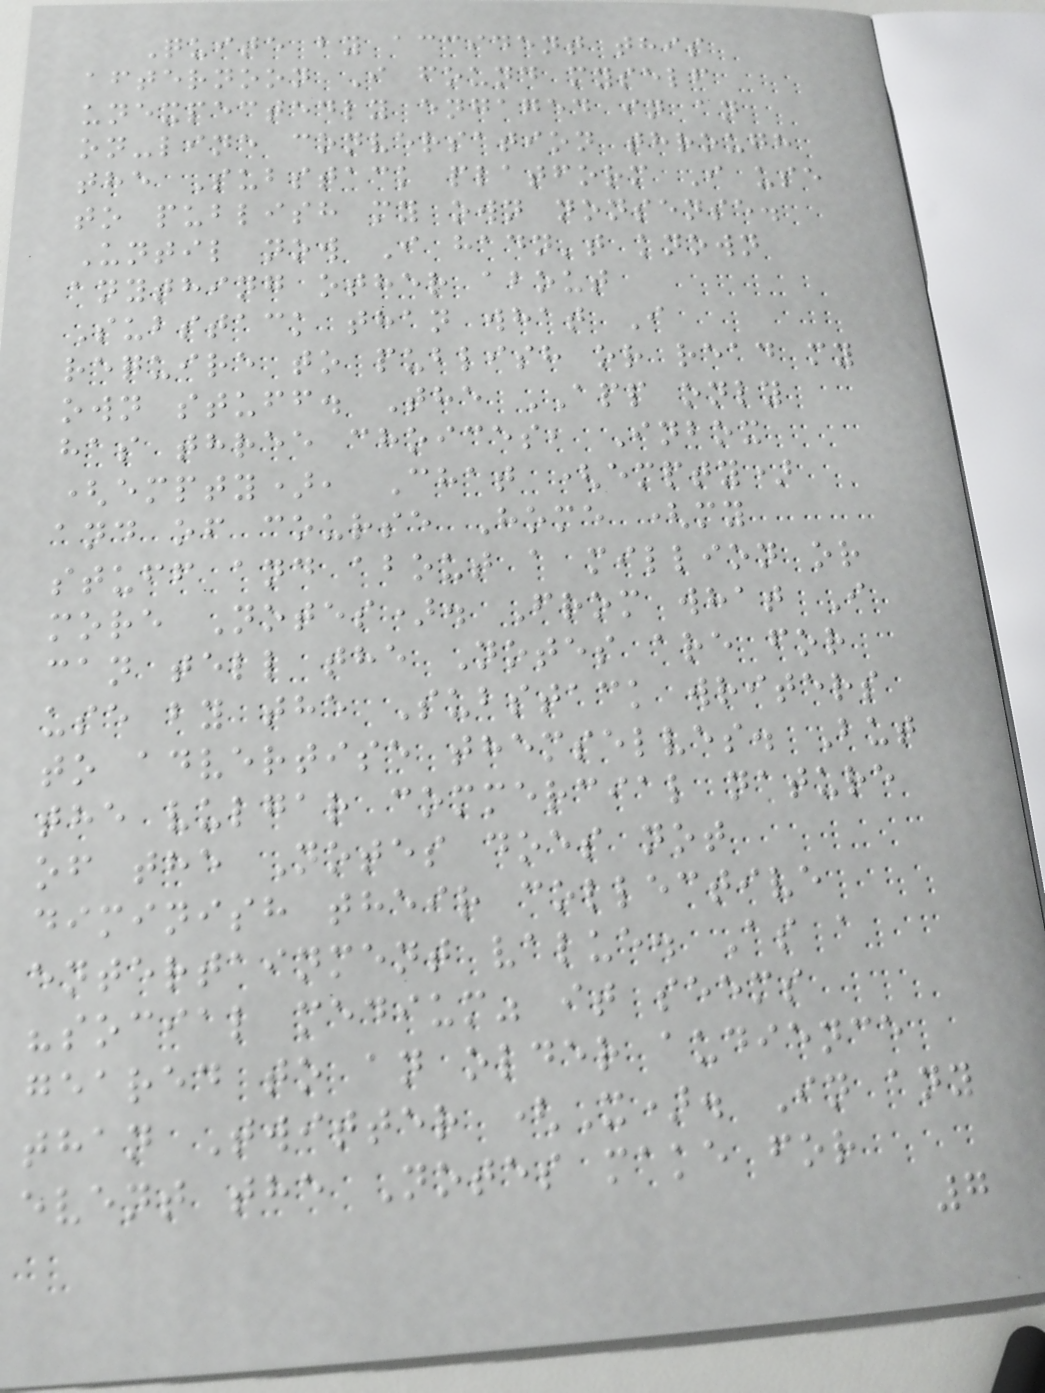Quite by accident this
afternoon I found myself
unexpectedly engaged in an
on-line conversation through
the Substack platform I use
to publish my own nonsense.
Until now I hadn't known
anything other about
Substack than what I
require to publish or read my
own stuff. The APP only
has three choices, Inbox
(empty), Chat (empty)
and of course Home (my
stuff and about a million or
more Notes). From what I
can tell the Notes are for
use by the Substack writers
to advertise themselves. But
the vulgar commercial nature
of the Notes does not
diminish their collective
entertainment value. As a
"social medium" it seems
geared to an older audience
than Twitter (X). In any
event the Notes make for
7
